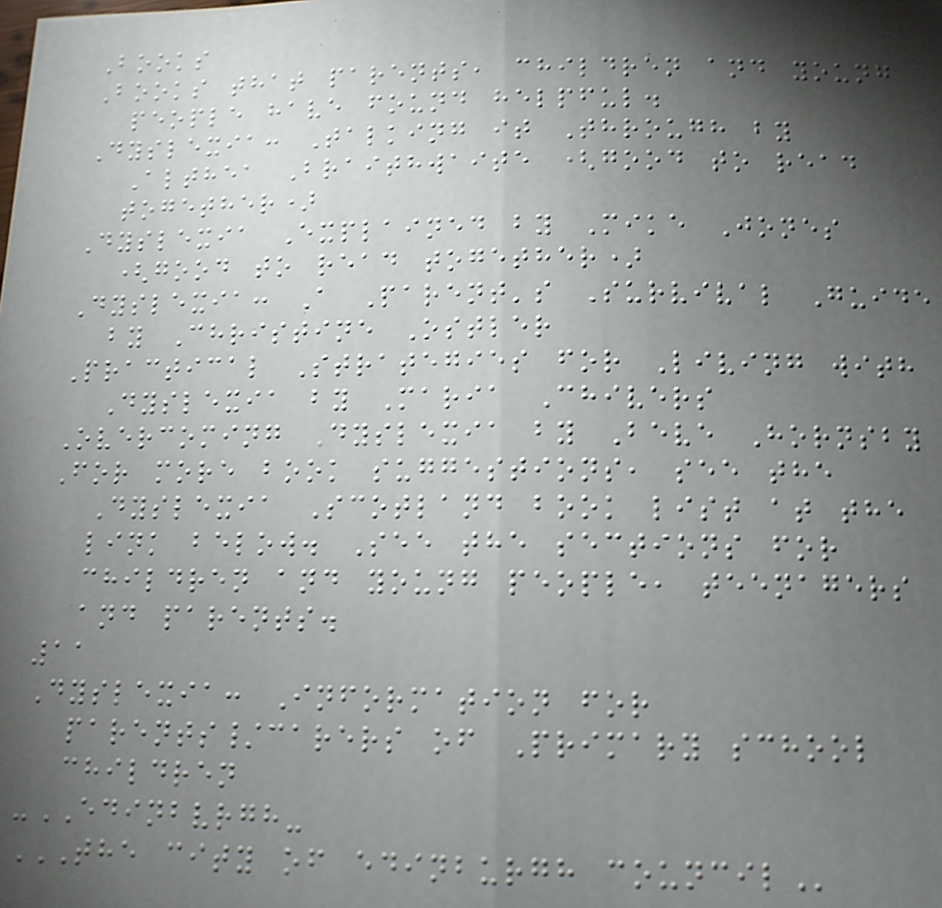Books
Books that parents, children and young
people have found helpful.
Dyslexia: Talking it Through by
Althea Braithwaite (good to read
together)
Dyslexia Explained by Mike Jones
(good to read together)
Dyslexia: A Parent's Survival Guide
by Christine Ostler
Practical Strategies for Living with
Dyslexia by Maria Chivers
Overcoming Dyslexia by Beve Hornsby
For more book suggestions, see the
Dyslexia Scotland book list at the
link below. See the sections for
children and young people, teenagers
and parents.
11
Dyslexia: Information for
parents/carers of Primary school
children
-EDINBVRGH-
THE CITY OF EDINBURGH COUNCIL
